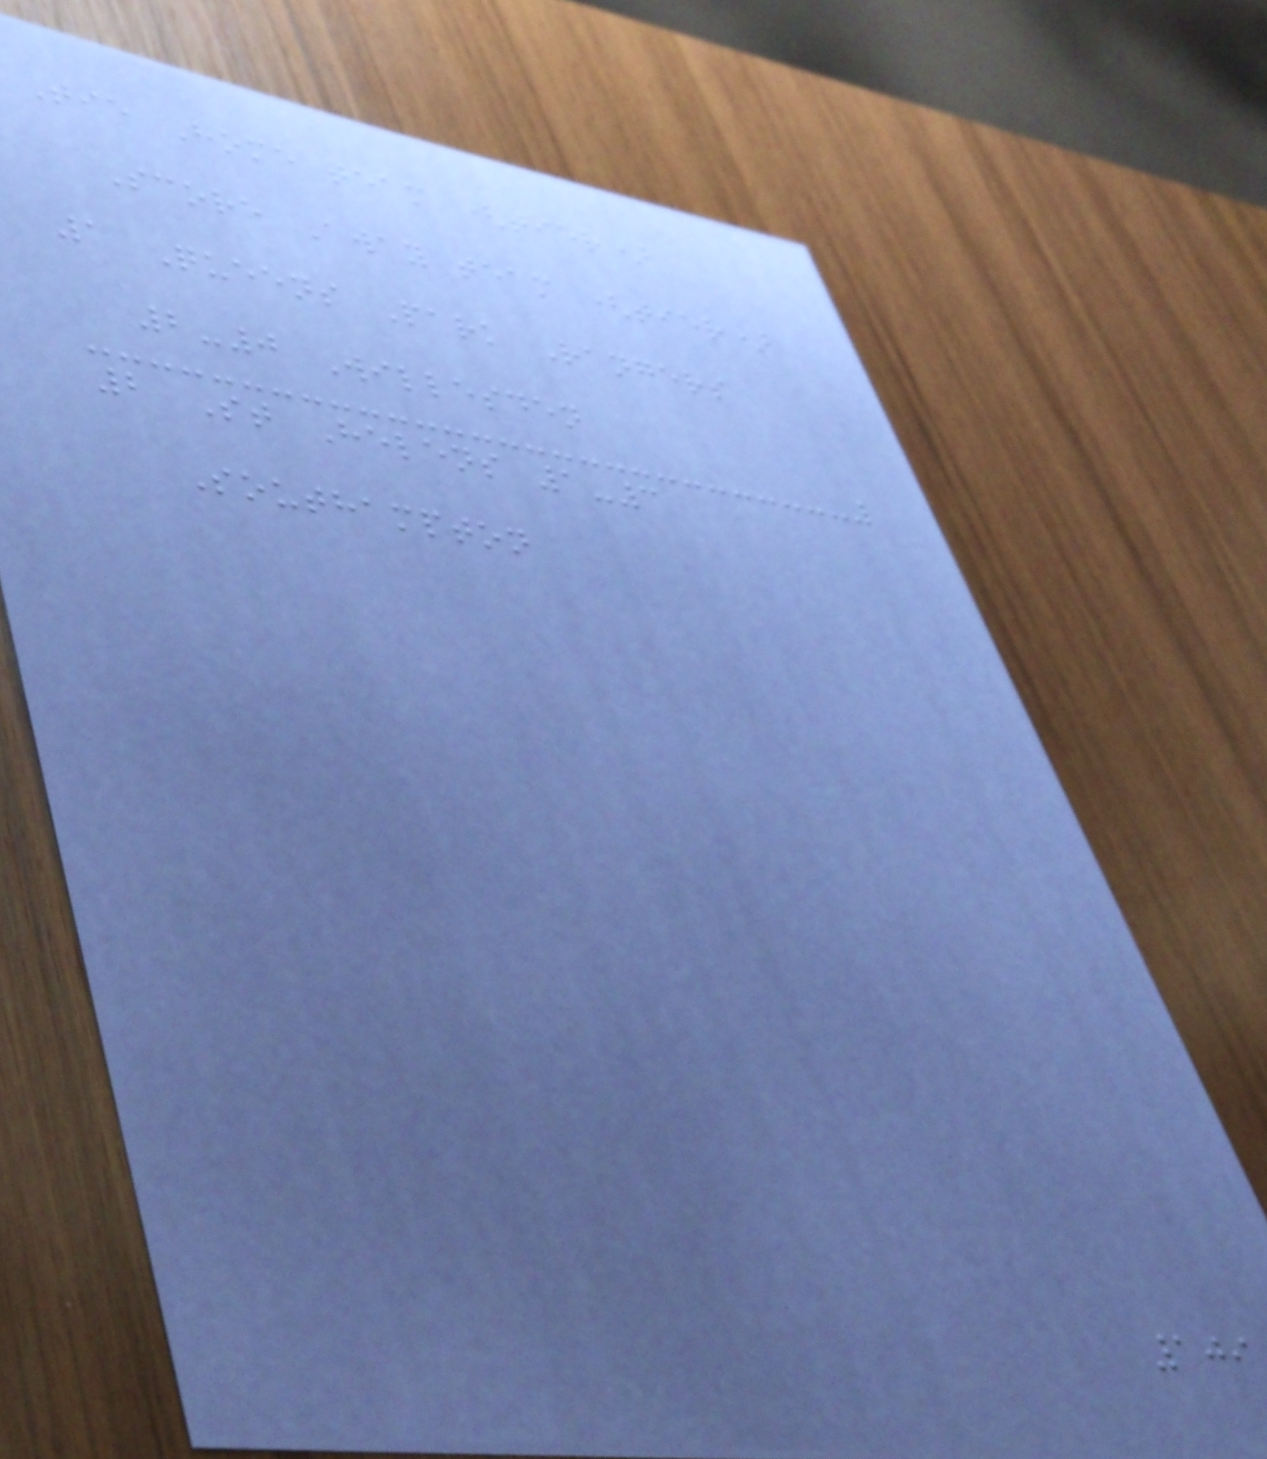Tie Home team (tier)
Score Away team (tier)
1 Queens Park Rangers
2-0 Willesden
2 St Helens 1-3
Southampton
109
